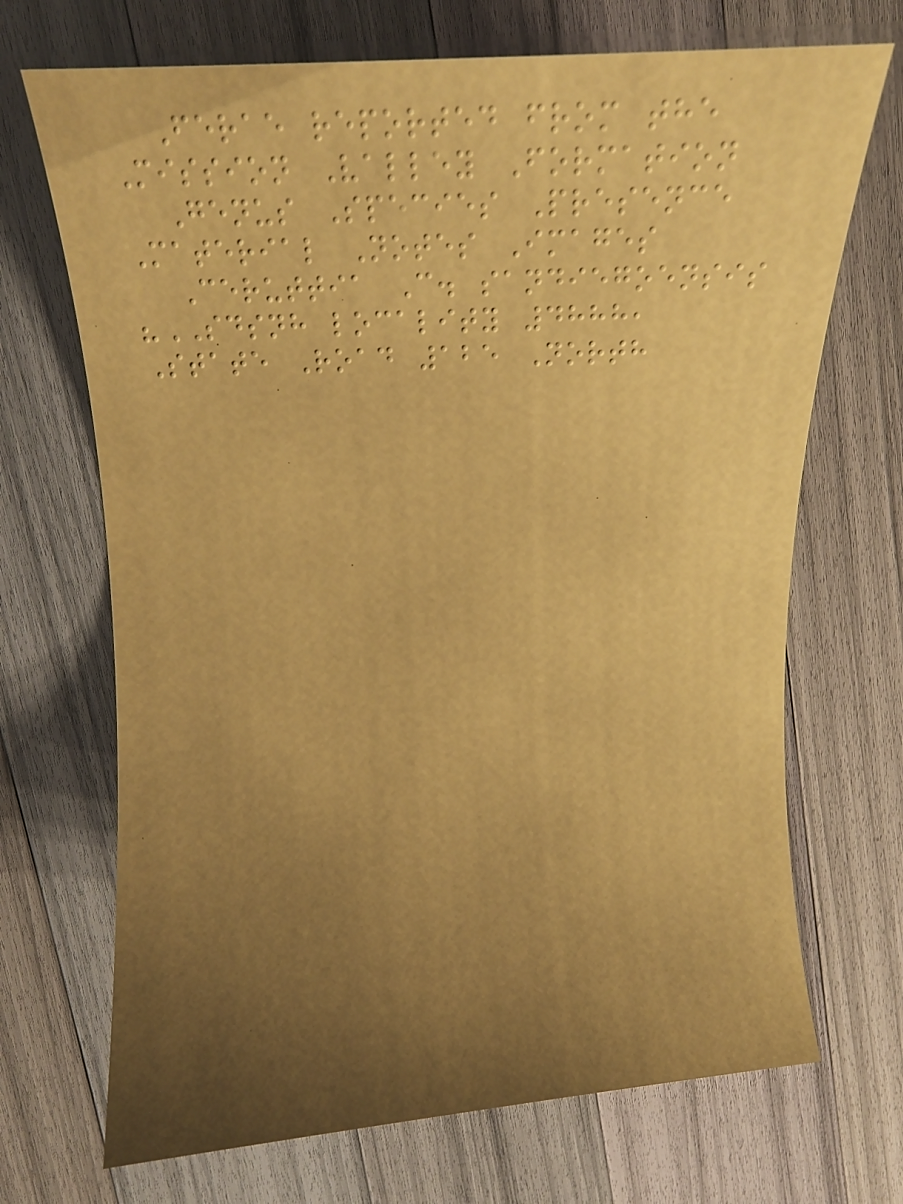Ferae reported from the
Mission Valley Formation
Genus Species Presence
Material Notes Images
Ceruttia C. sandiegoensis
"SDSNH locality 4888,
State Road 125 North
